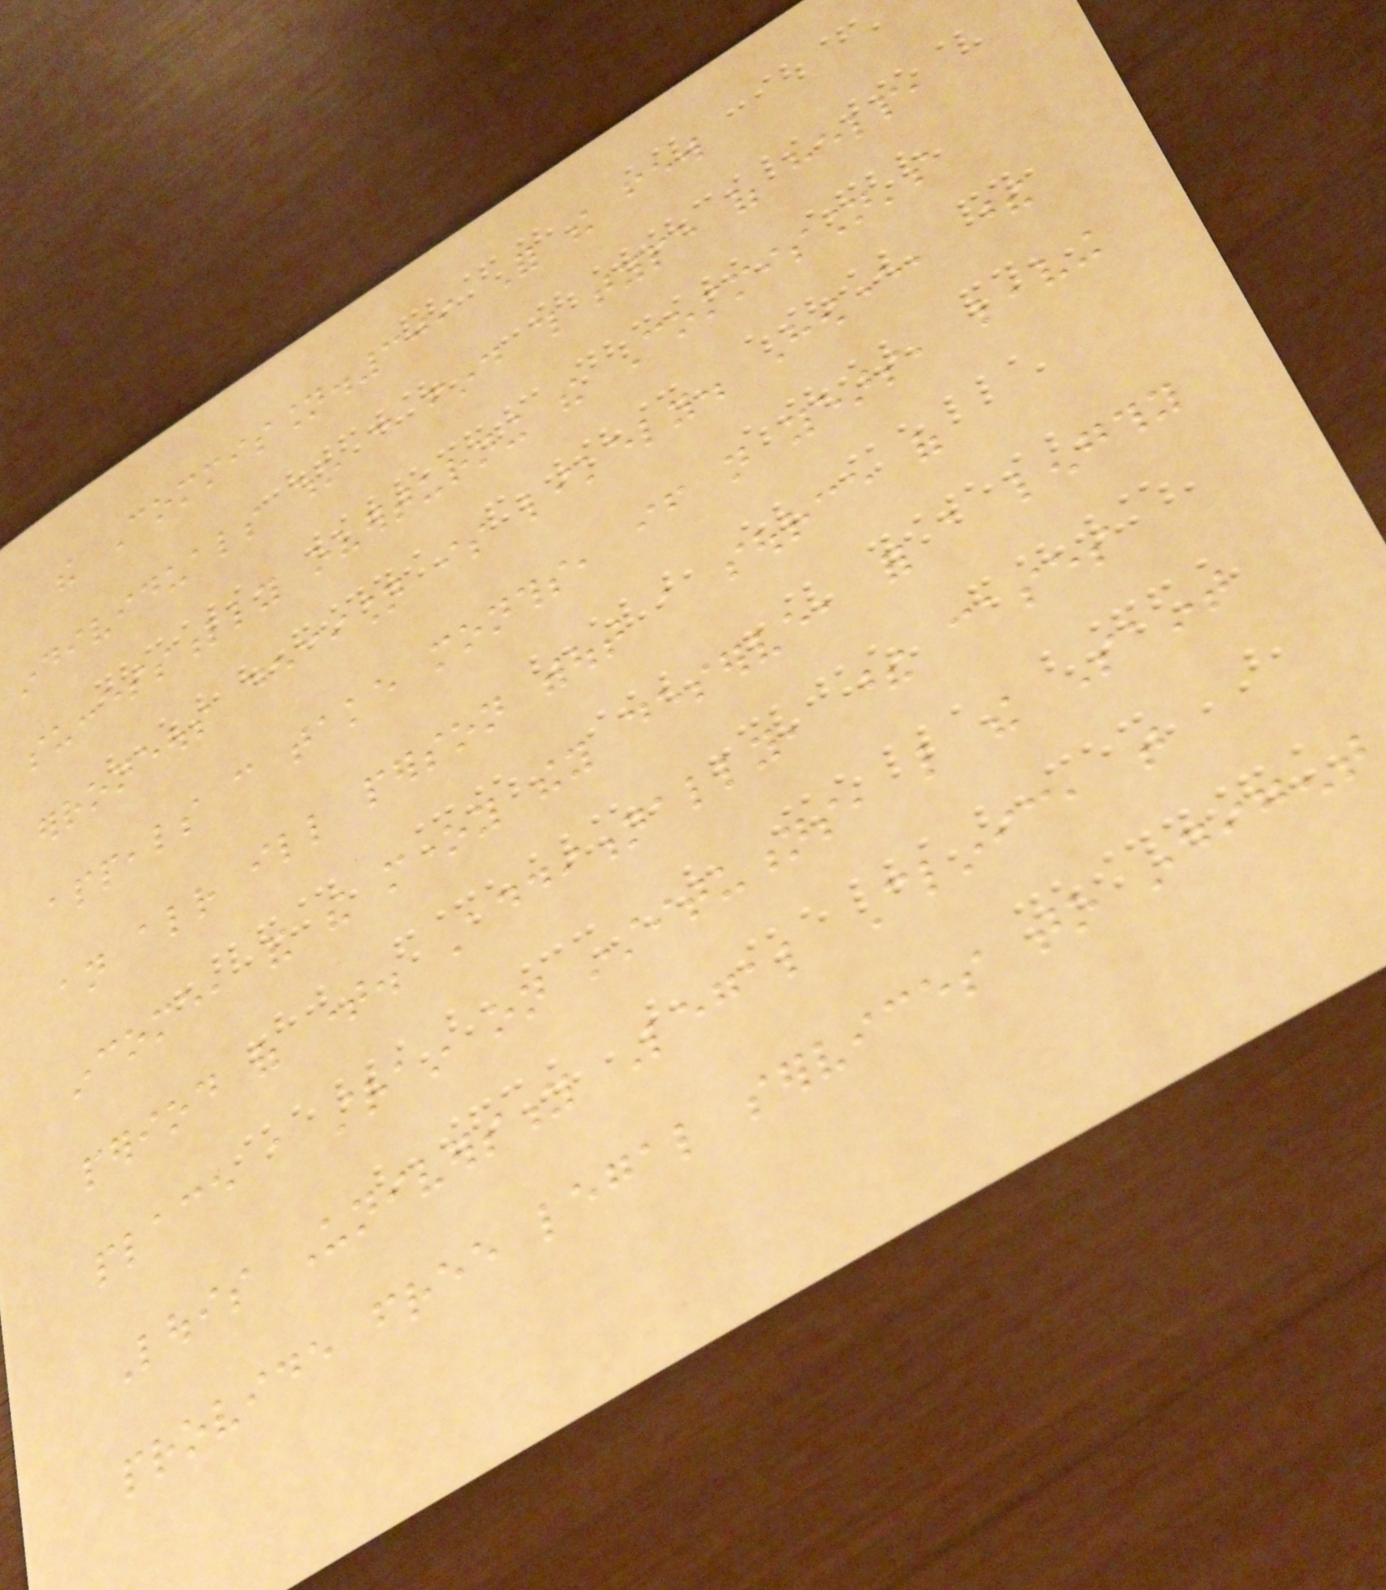the Commission.309 For the few
individuals who can find this type of help,
successfully overturning the Commission's
erroneous decision is likely. However, these
appeals can take months, if not years, leaving
an already ill person without a source of
income, and the money they deserve, for a lengthy
period of time. Additionally, these cases
place a strain on institutions, like the Saint
Louis University Legal Clinic, that
provide free legal services to indigent
